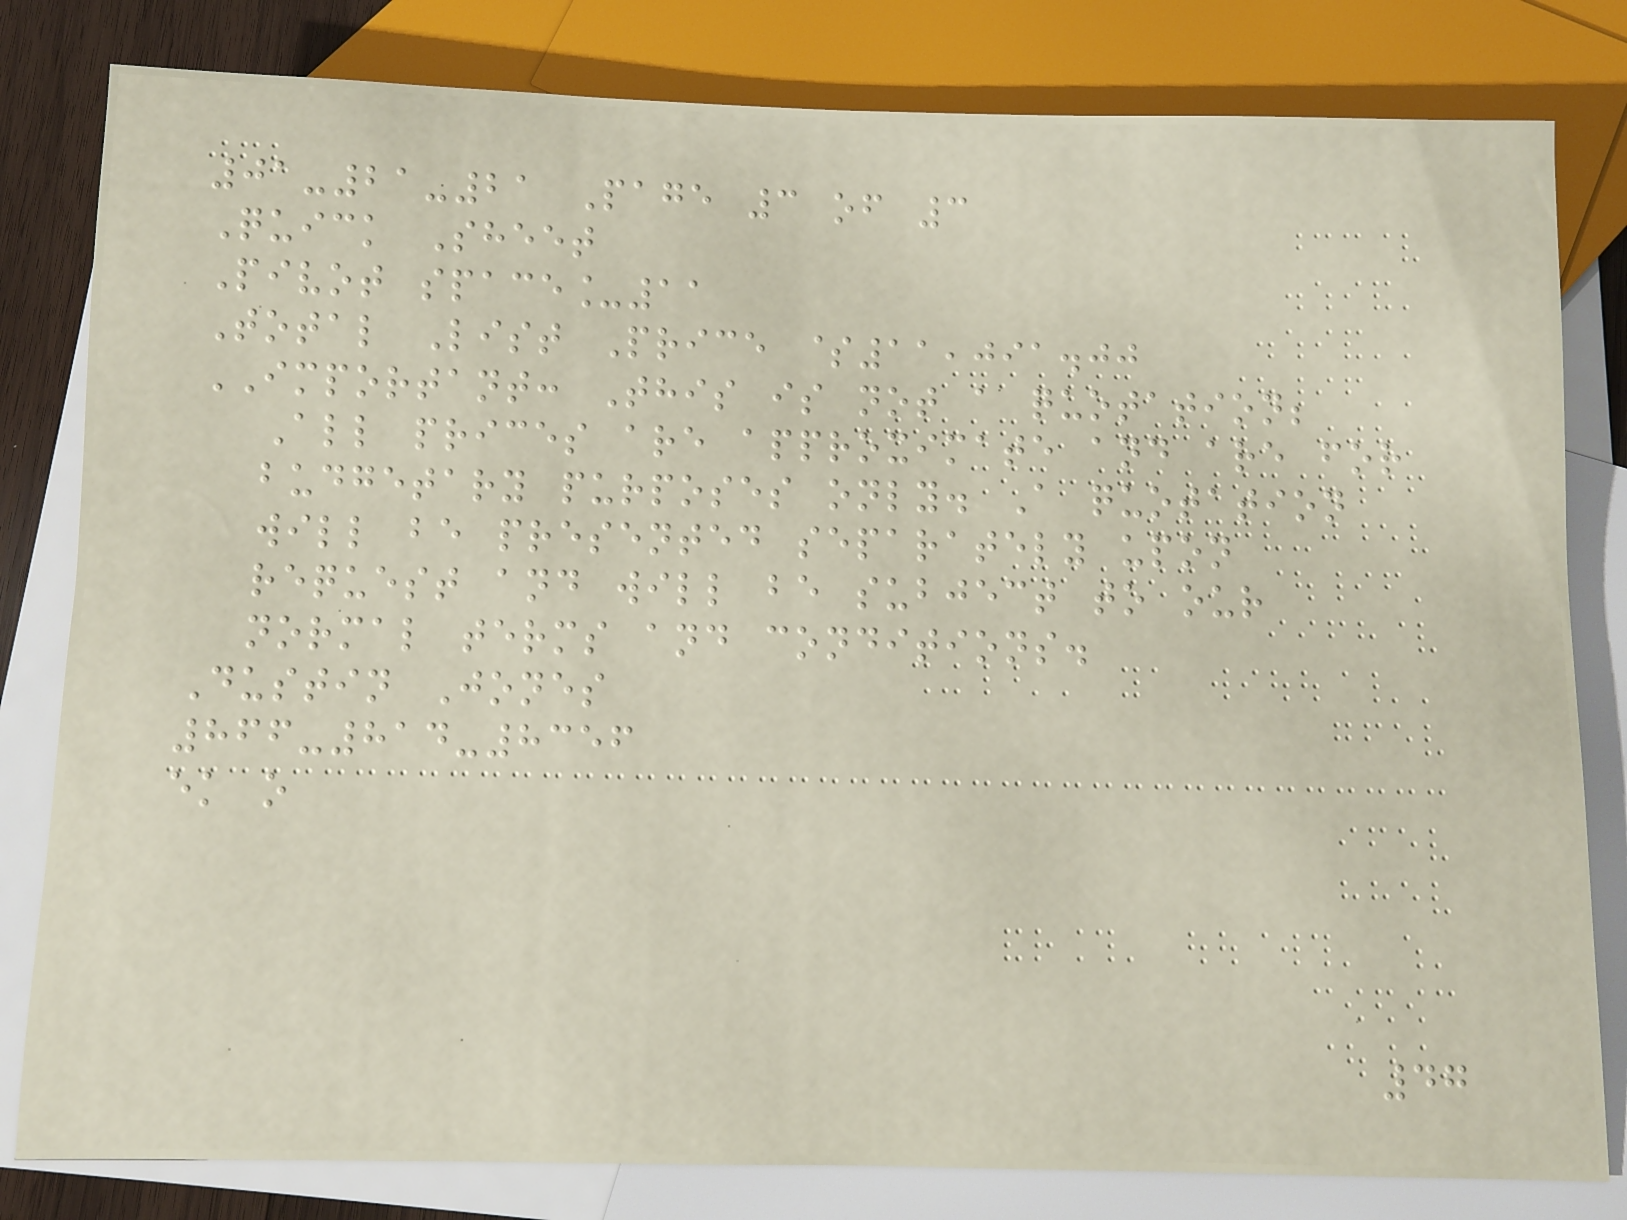01-21-21 Page 3 of 3
Quick Sheet
Pivot space_11
Total List Price $11,091.00
IMPORTANT: This is not a quotation;
All prices are approximate and are for
budgetary purposes only. A quotation
will be presented separately upon
request and will be subject to our
normal terms and conditions.
Dustin Jones
866-814-8356
ek o
47
